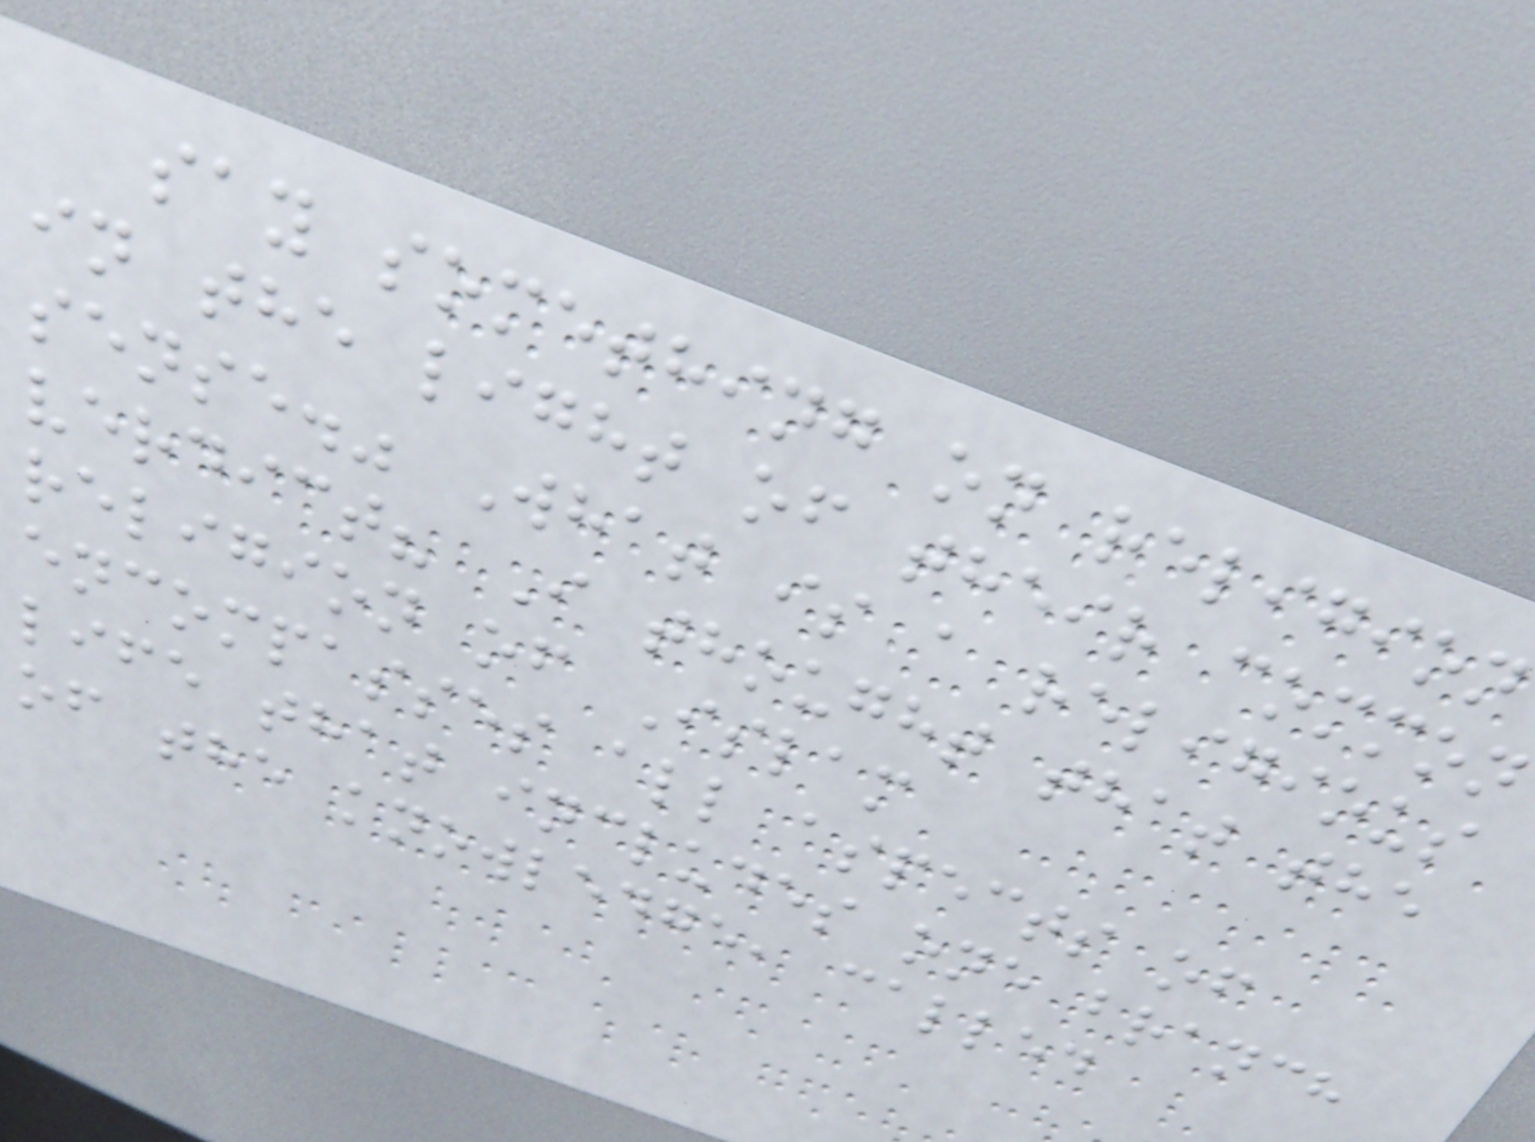say something on religion
in the light of their common
sense." What is a religious
verdict? I thought that the
religion of Islam
encompasses all aspects of
life that includes one branch
of the knowledge, called
